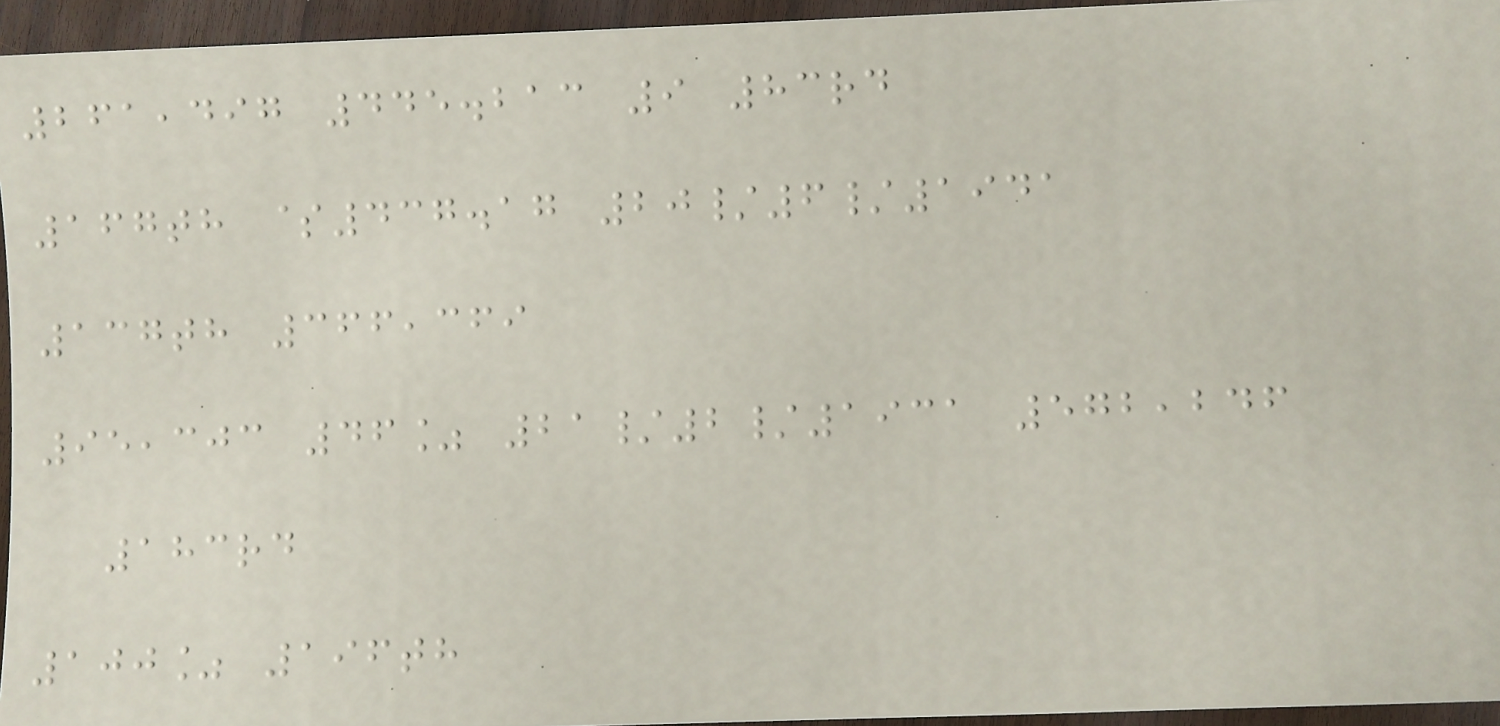261,497 445.213 9 83rd
167th $437.17 20/6/1941
137th 366,369
95,303 46% 21/2/1931 572,246
183rd
100% 196th
